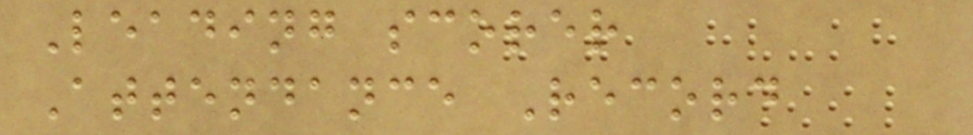Leading scorer
Attendance Record
